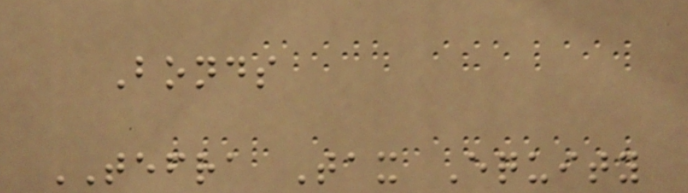Bonds
TEFRA Tax Equity
